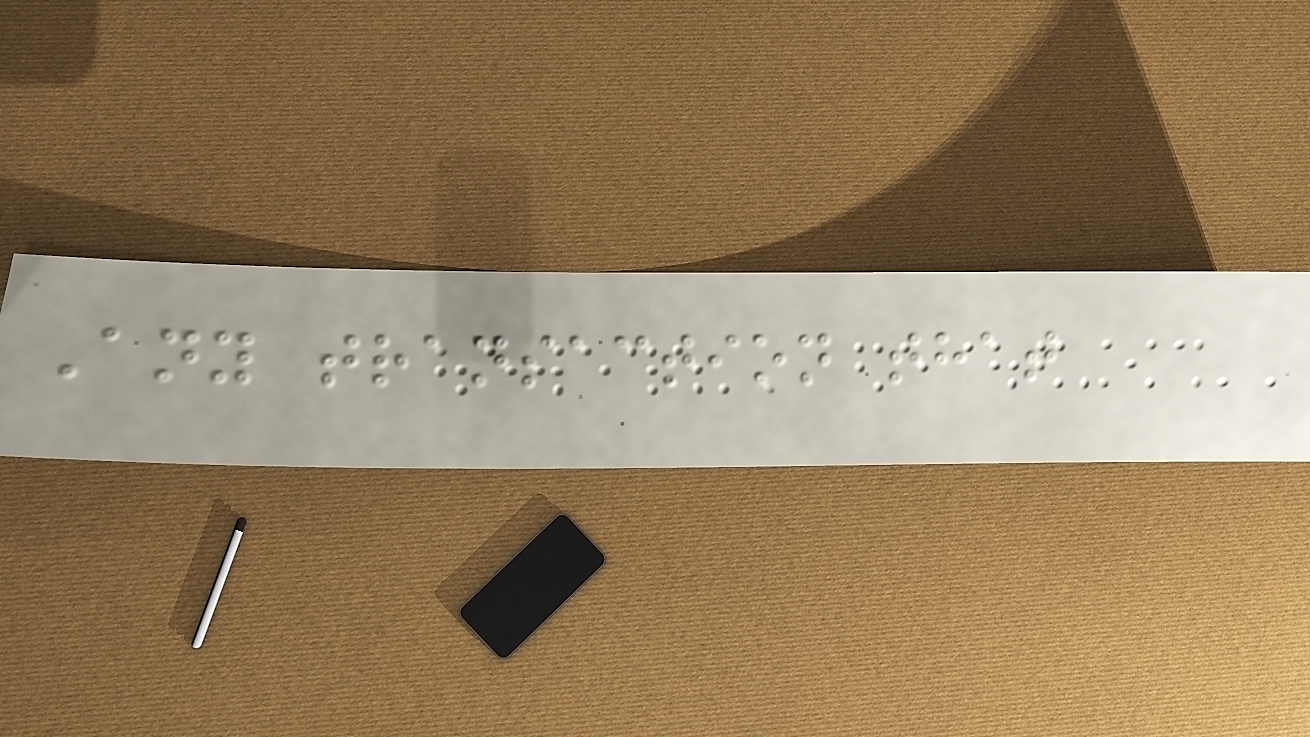Any transaction that
